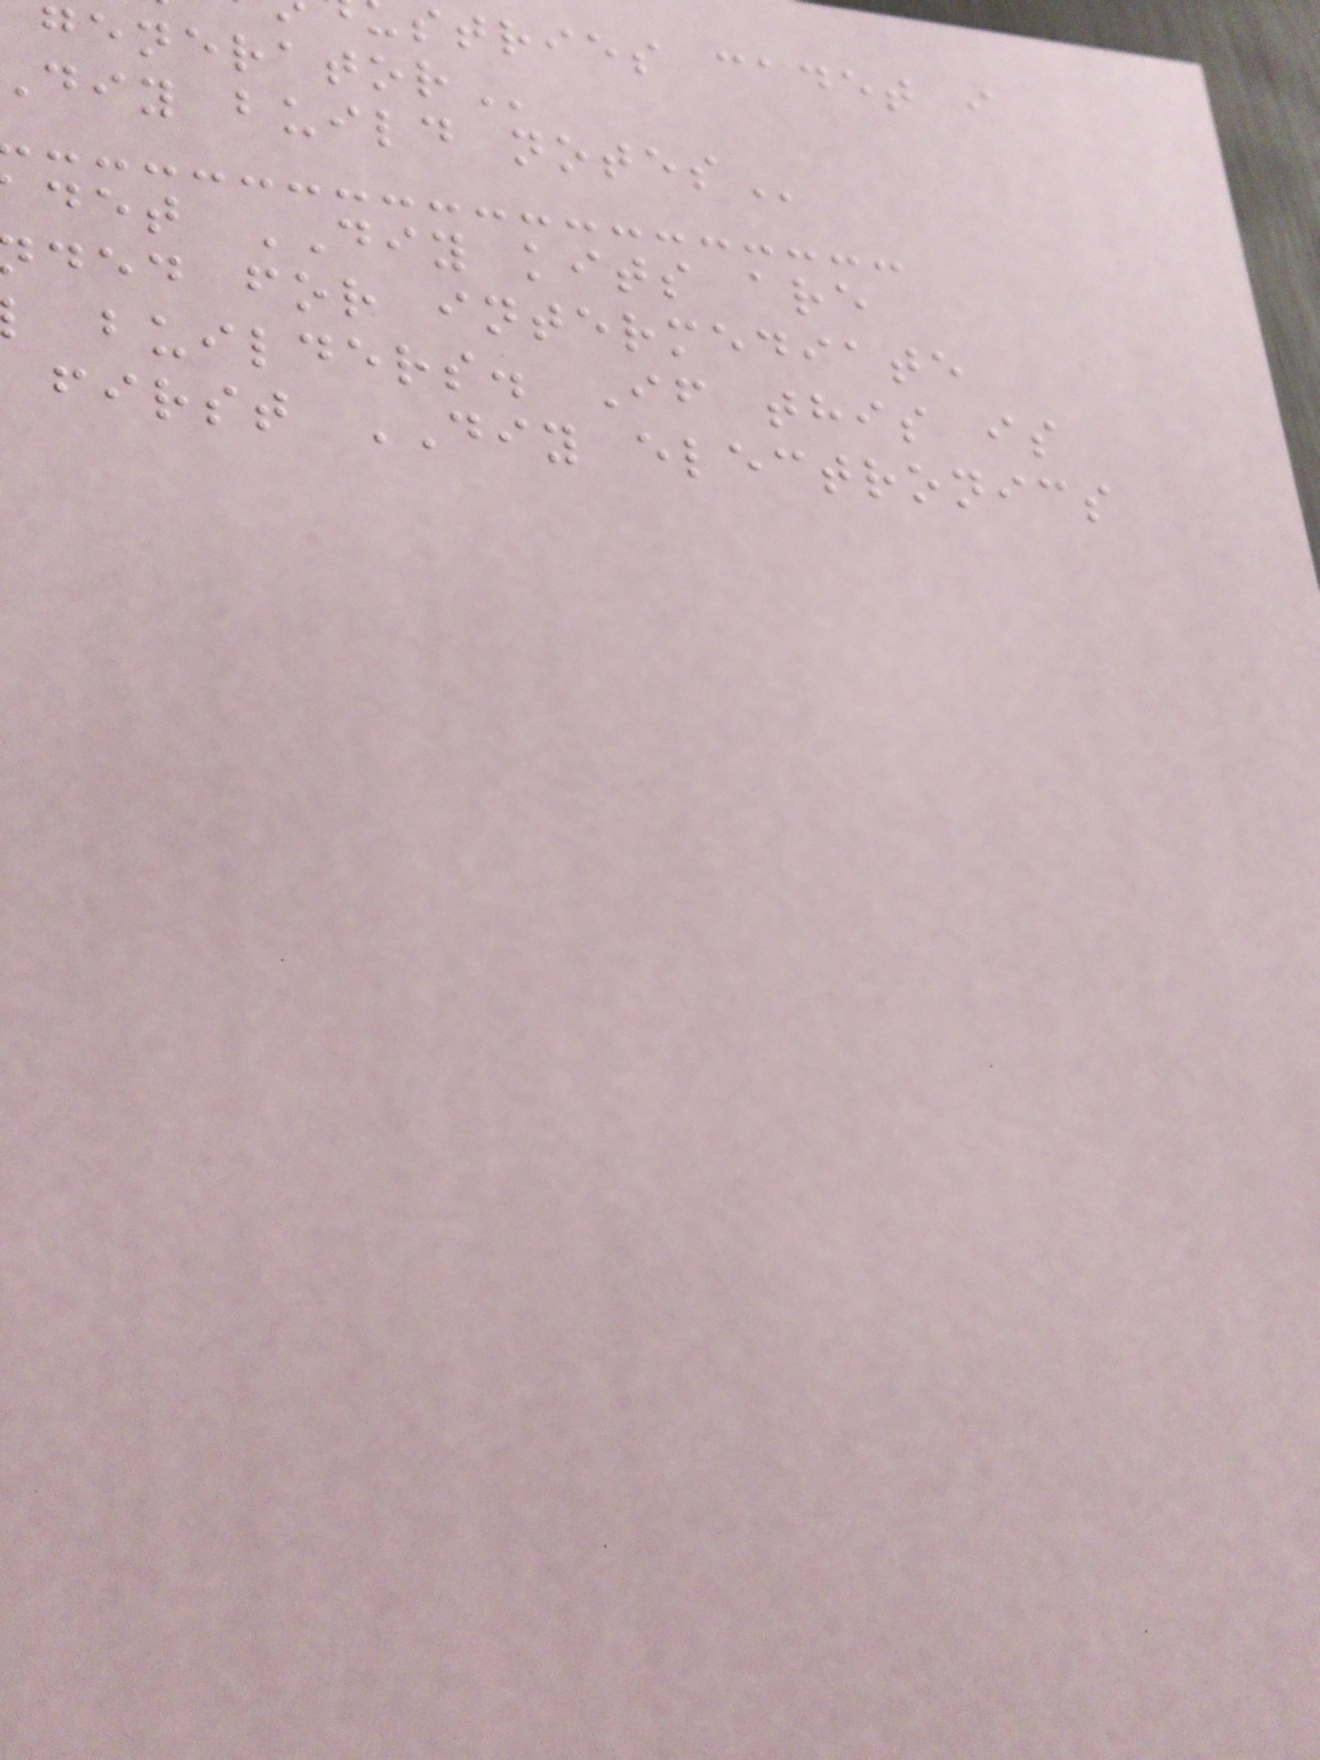stries cadet i
diy build
det DIY kits are
ded for intermediate
builders. If this is
first DIY electronics
